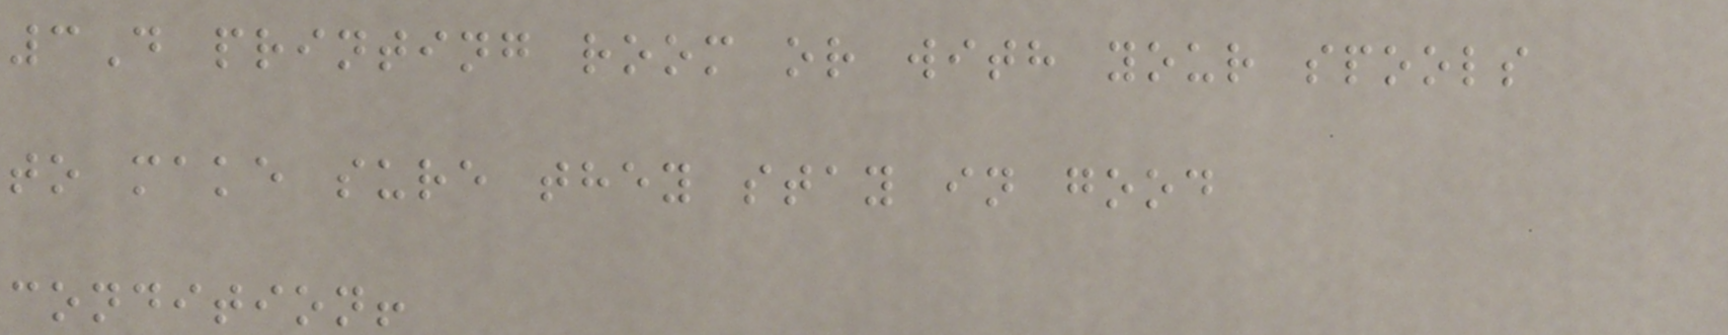3D printing room or with your spools
to make sure they stay in good
condition!
